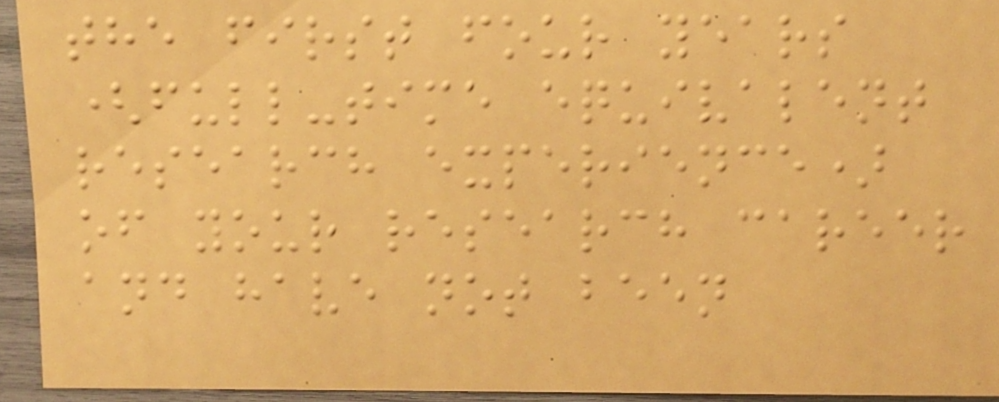the first four years
(full-time equivalent
research experience)
of your research career
and have not been
